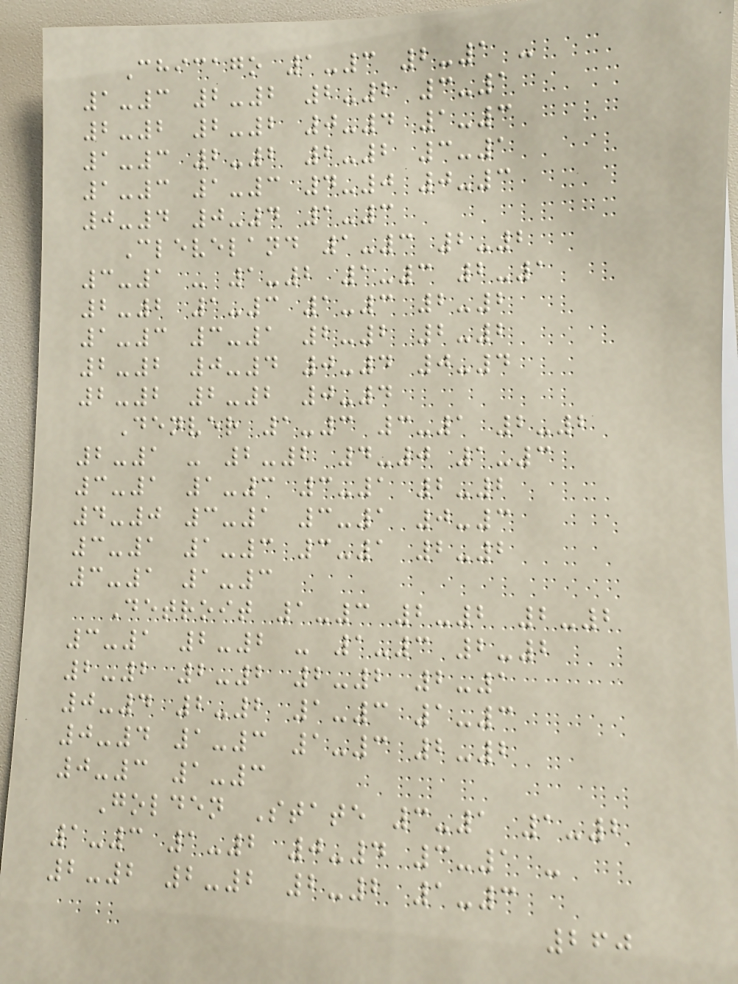Chicago 1-3 2-1 -
1-3 2-2 2-2 3-1
2-2 2-2 0-4 1-3
1-3 2-2 2-2 3-1
1-3 1-3 4-0 0-3
0-4 0-4 1-3
Cleveland 1-3 2-2
3-1 - 1-2 1-3 2-1
2-2 1-3 1-3 2-2
1-3 3-1 2-2 2-2
2-2 0-4 0-4 0-4
2-2 2-2 0-4
Denver 1-3 3-1 2-2
2-1 - 2-2 4-0 1-3
3-1 1-3 3-1 2-2
4-0 3-1 3-1 0-3
3-1 1-3 3-1 2-2
3-1 1-3
Detroit 1-3 2-2 2-2
3-1 2-2 - 1-3 2-2
2-2 2-2 2-2 2-1
0-4 2-2 1-3 1-3
0-4 1-3 1-3 2-2
0-3 1-3
Golden State 3-1 1-2
1-3 1-2 0-4 3-1 -
2-2 2-2 2-2 1-3
260
